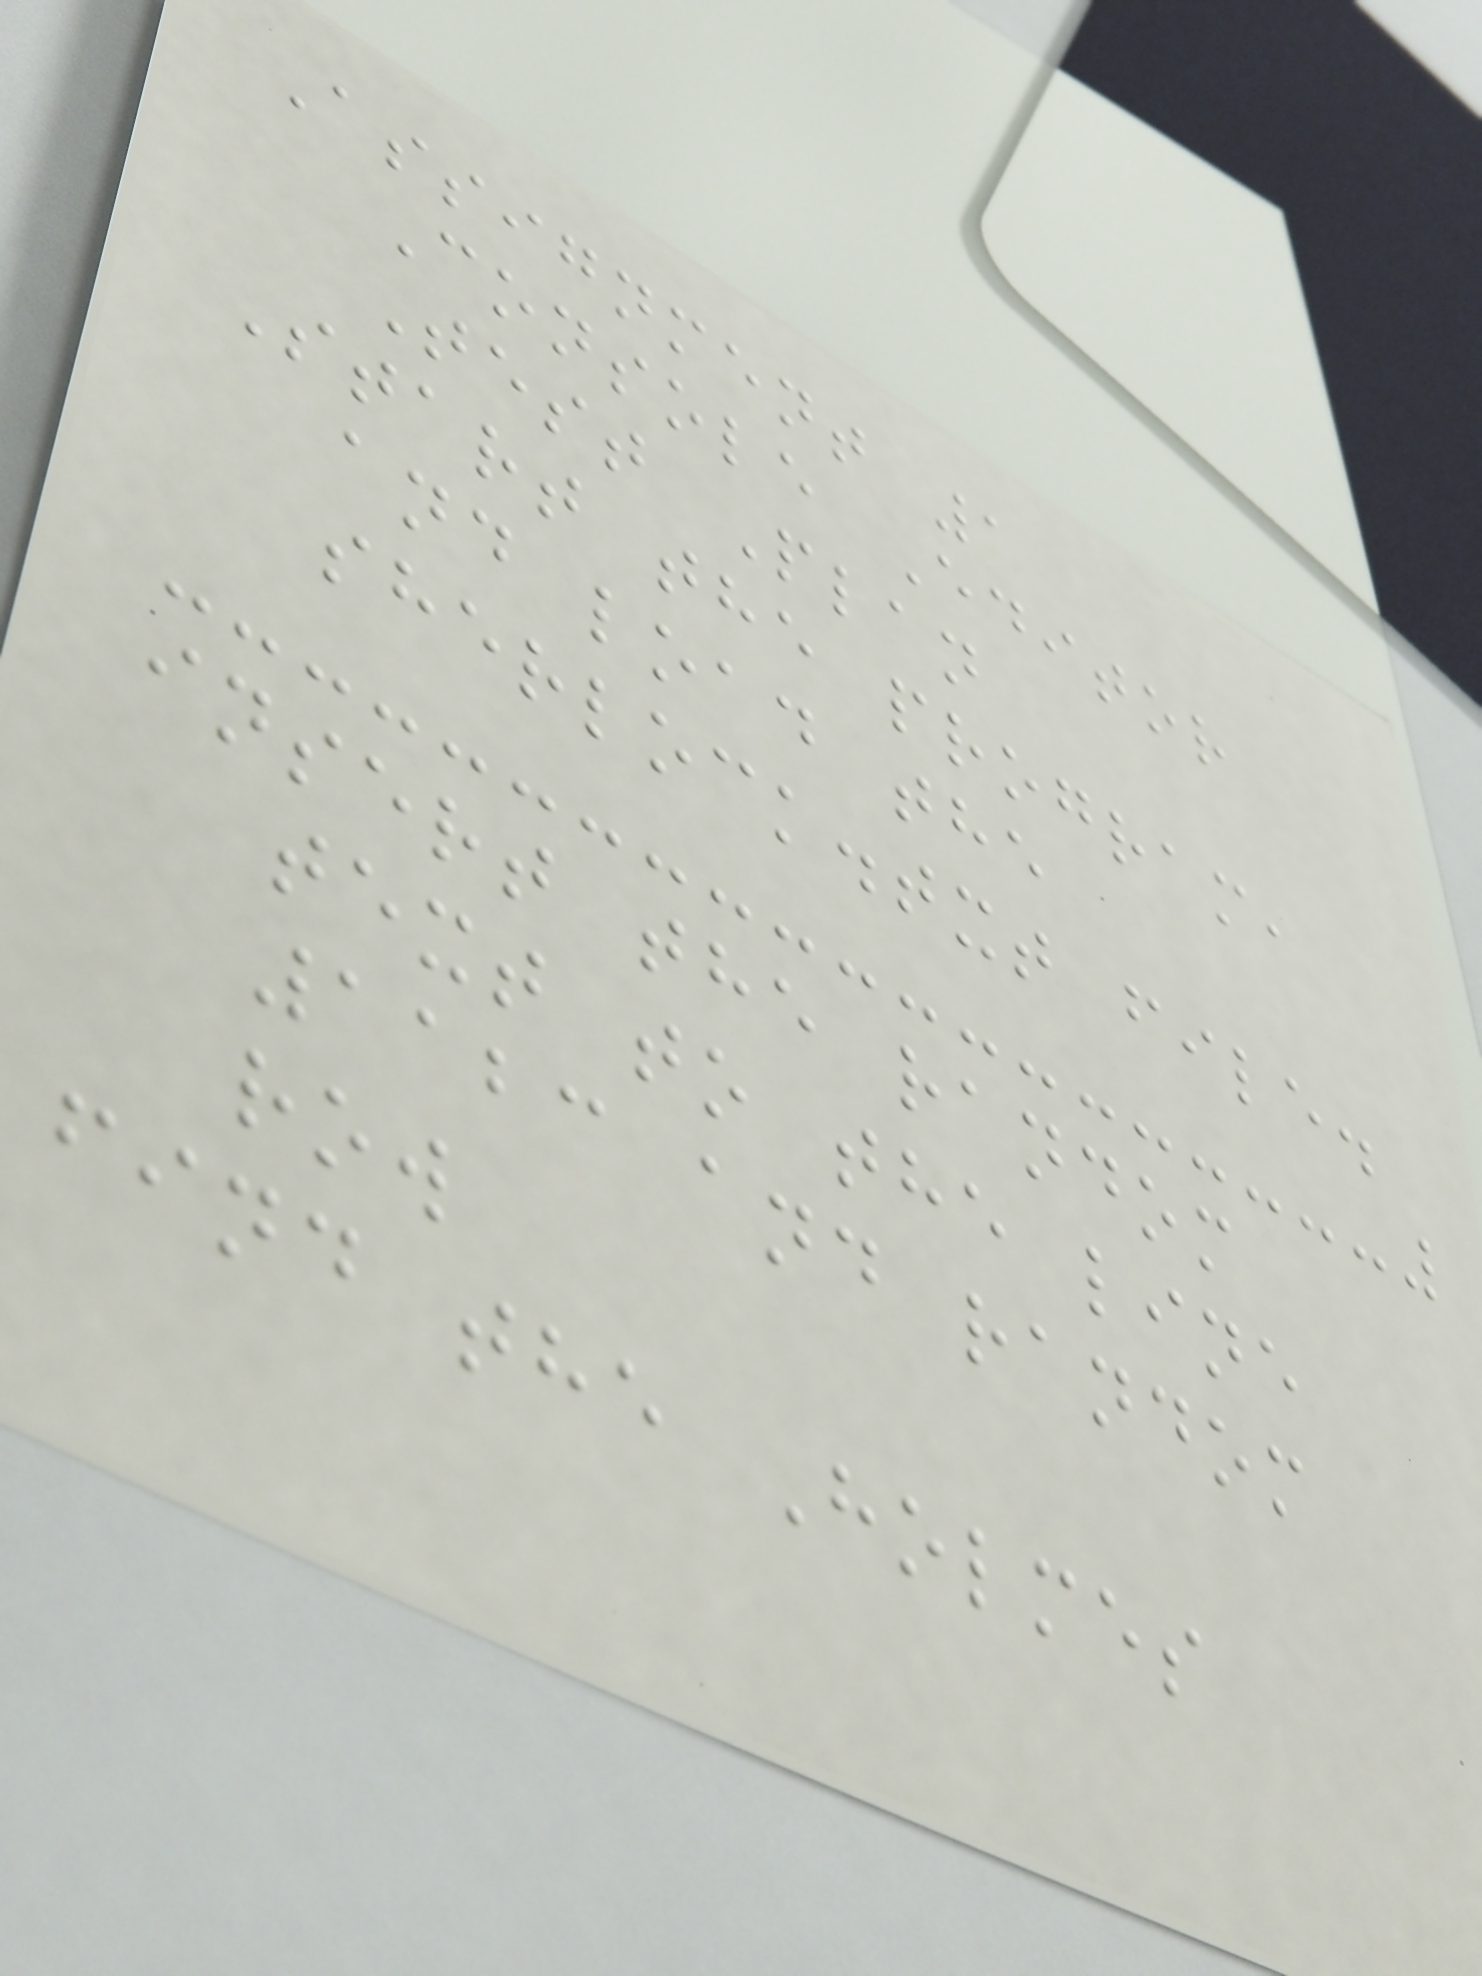Assignment 1
Console Editor
Test Plan
Start the program,
and load the
sherlock.txt file.
insert the random
text to the line
1123 and random
row
find the Holmes
